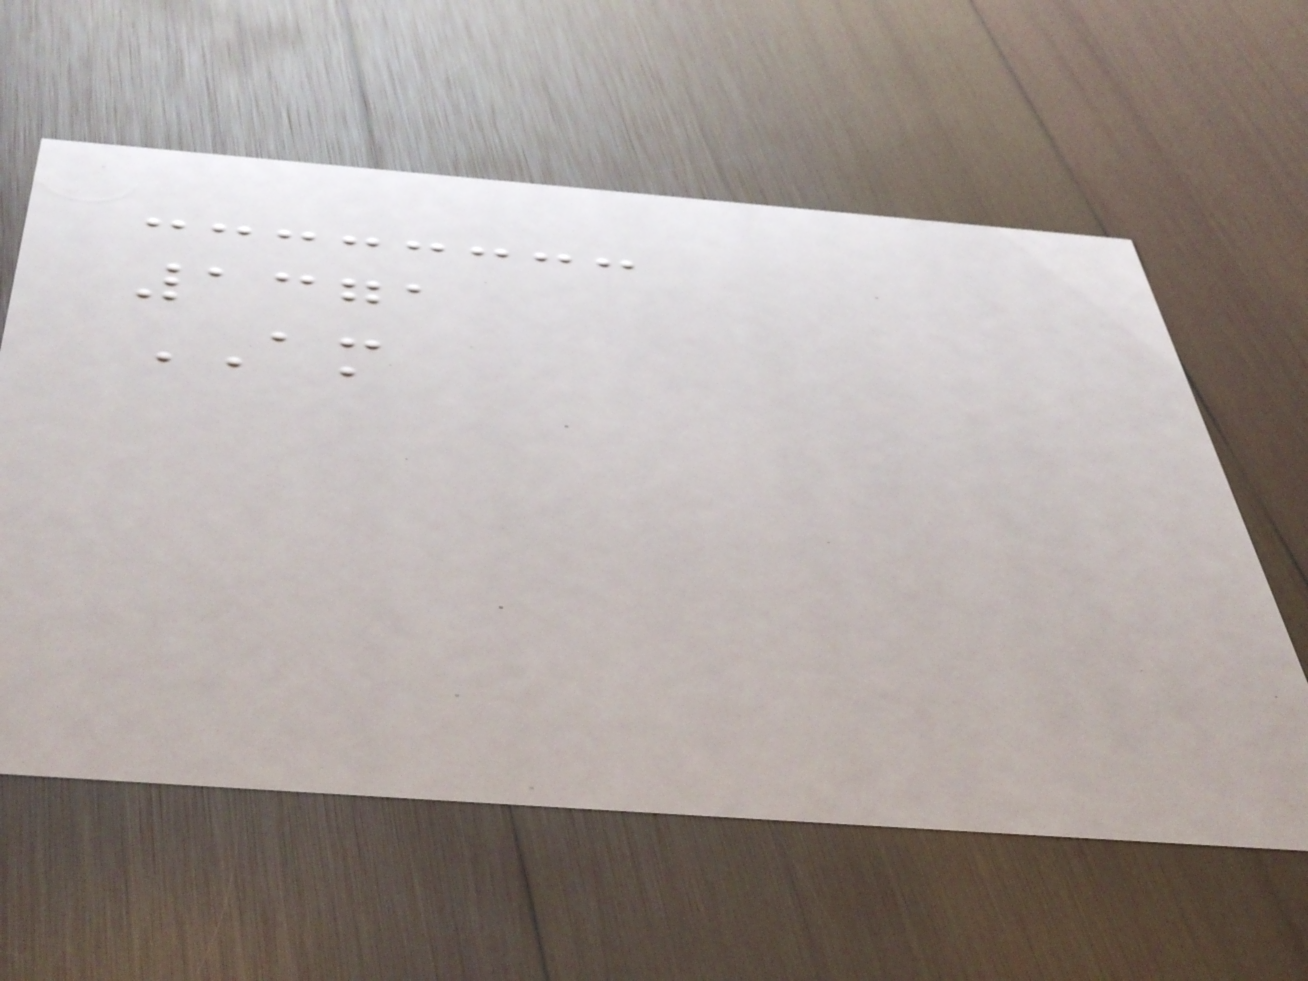1371
AM
